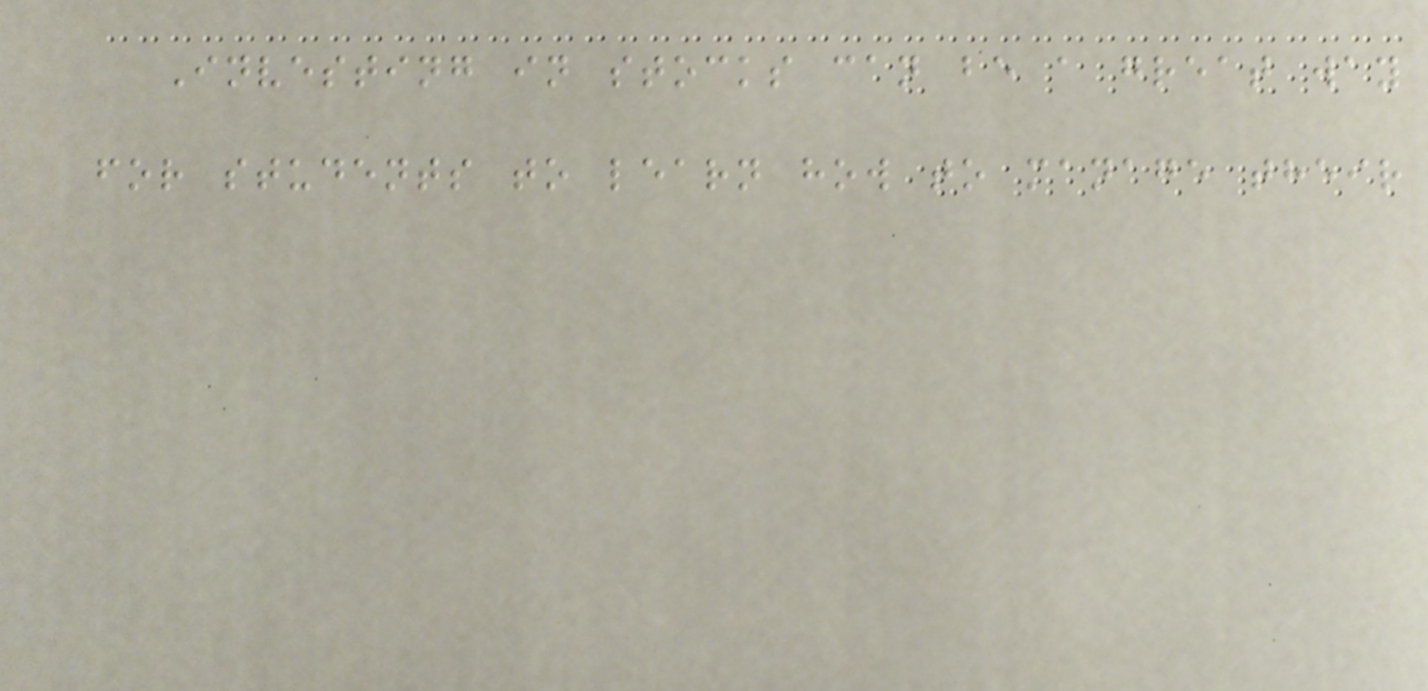Investing in stocks can be a great way
for students to learn how to manage their
